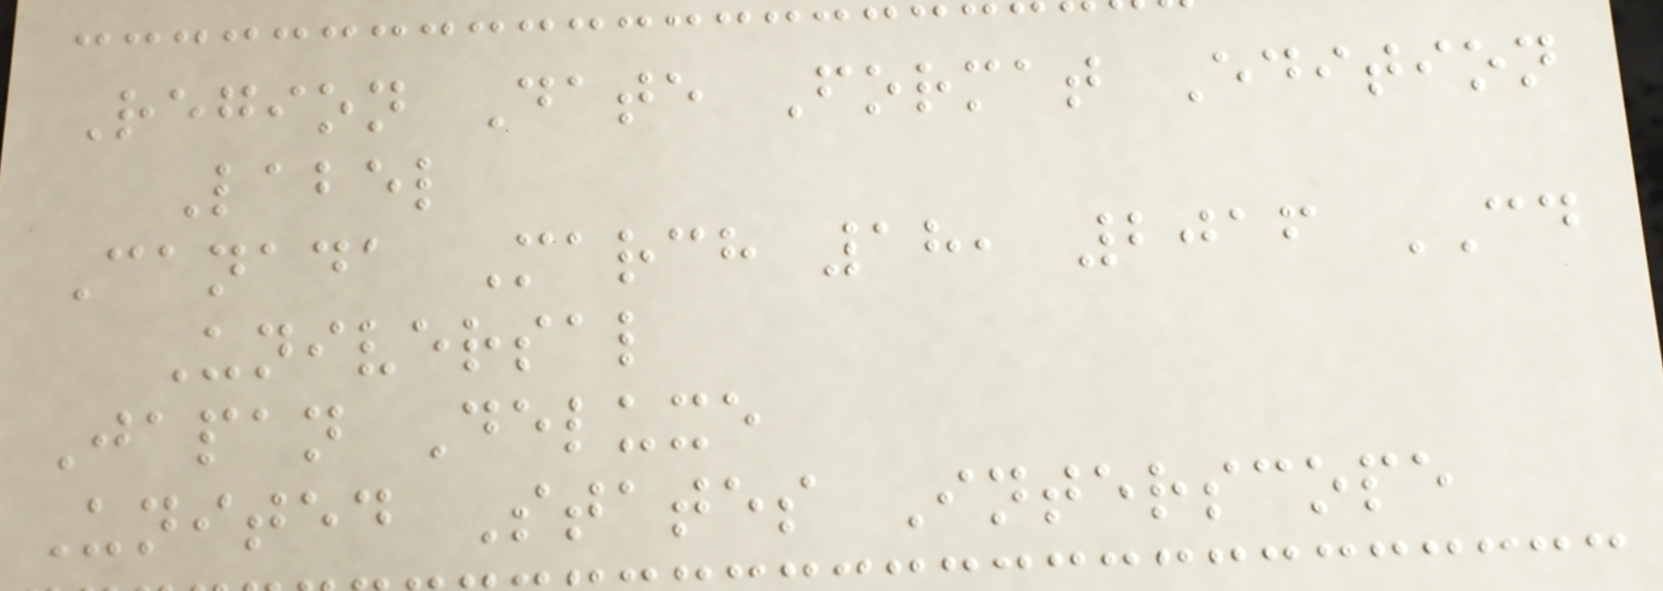Region Date Format Edition
Label
Canada March 18, 2016 CD
Universal
Japan Deluxe
United States Interscope
